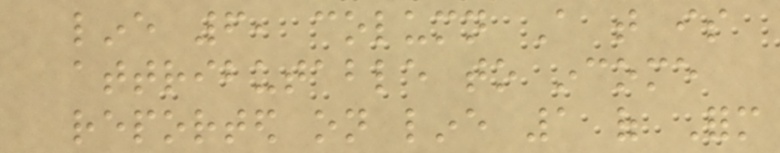line 6, column A that is
attributable to income
reported on line 1 of Form
